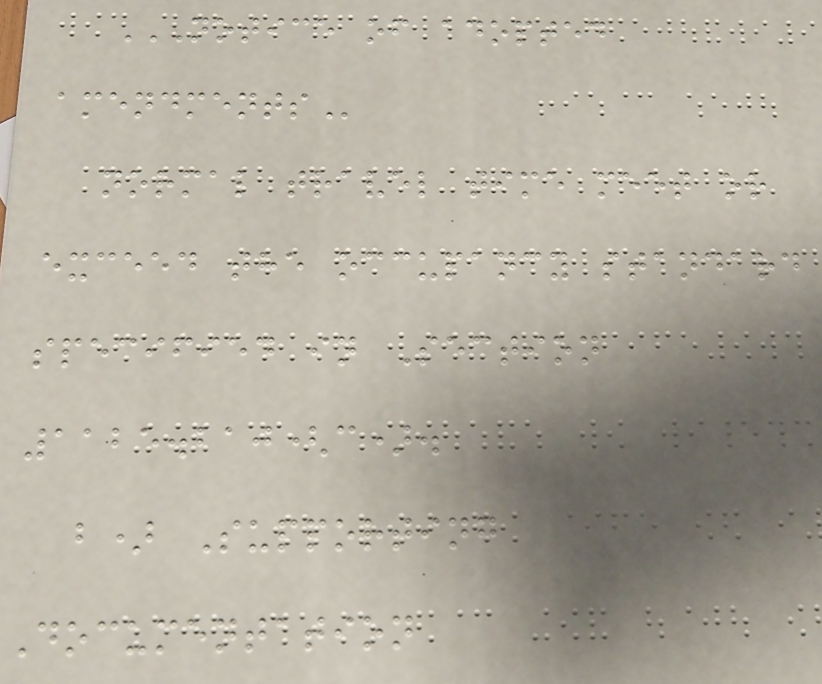NOTICE OF ADOPTED
AMENDMENTS
normal travel time meet or
exceed the occupancy standard
specified in Section
1125.210(c).
b) Supporting
Documentation
